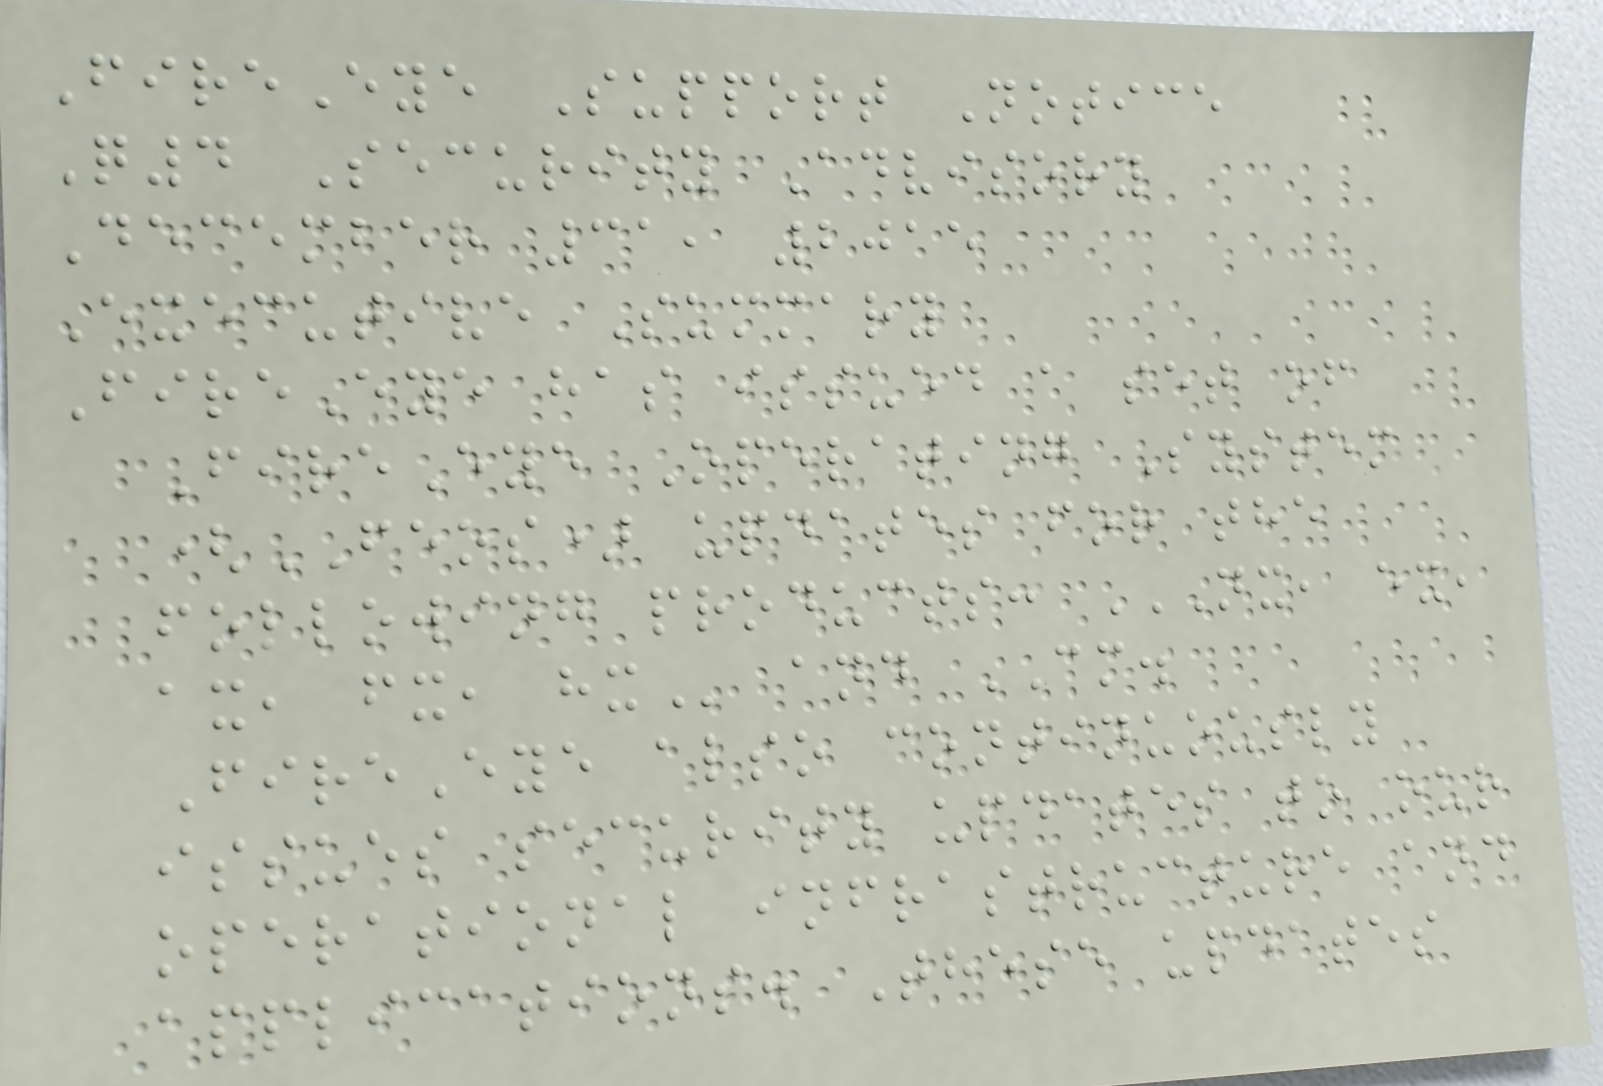FireEye Support Notice
Q4 Security Advisory
December 31, 2015
Executive Summary
FireEye has issued a set of
FireEye Operating System
(FEOS) updates for the
following products: NX, EX,
AX, FX, HX and CM.
FireEye also continuously
issues security updates to our
operational infrastructure and
applications. These updates
